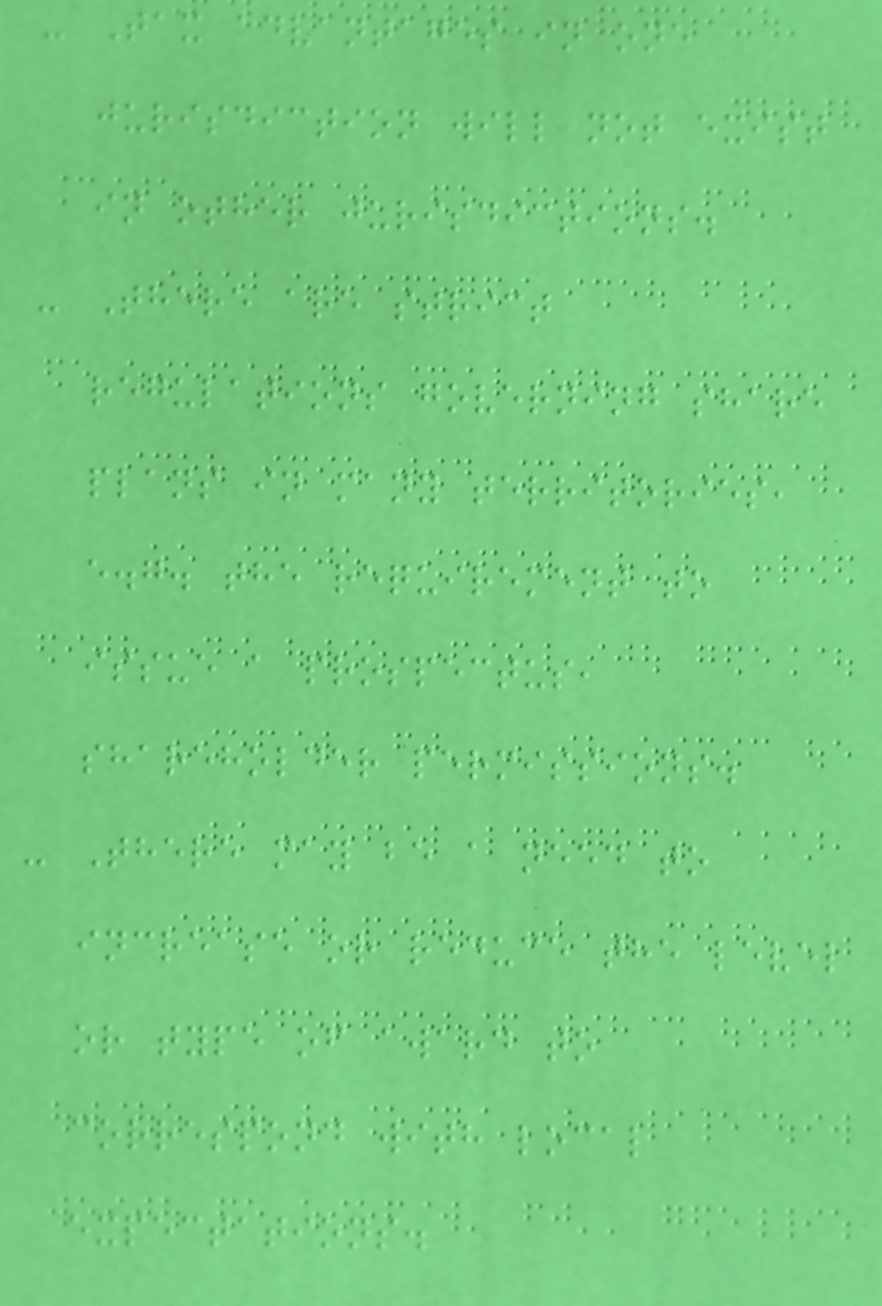- Tax advantages in one
jurisdiction will not exist
in other jurisdictions.
- There are strict
regulations governing share
plans in many territories,
e.g. the requirement to
issue a prospectus,
shareholder permissions.
- There may be a need to
increase or reduce the level
or type of award to
correspond with local
expectations.
